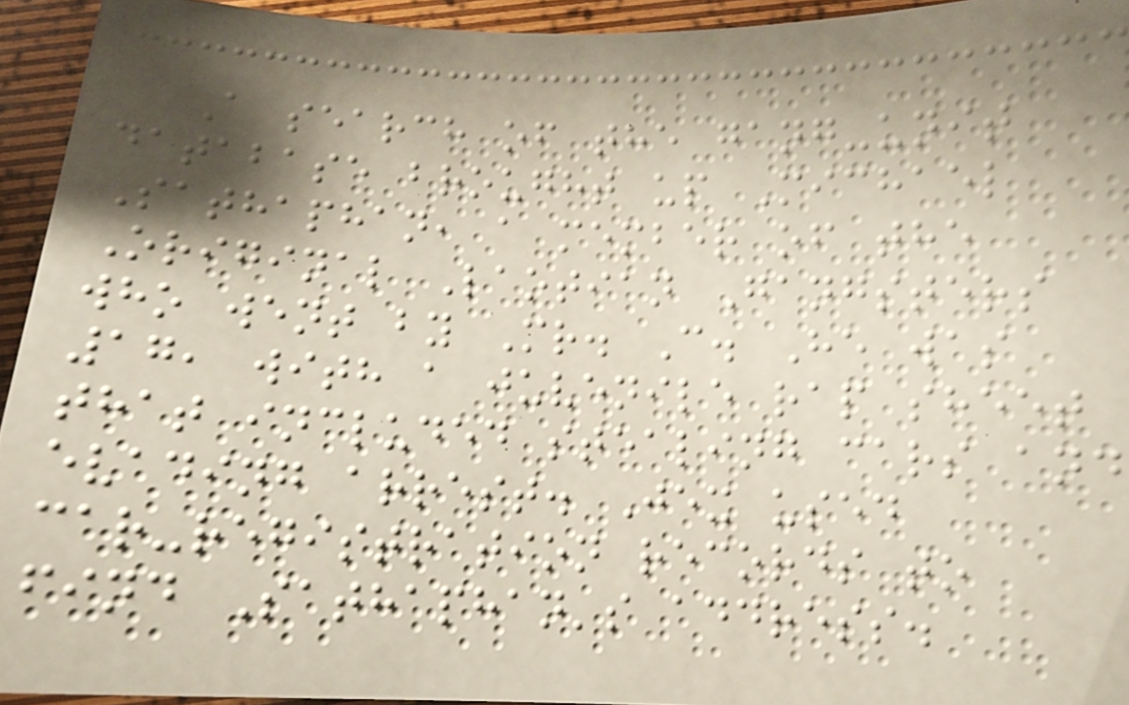A search of the gang-unit
database brought up Michael
Sathaphan, a member of the
Original Laotian Gangsters
who went by Mr. C. He was
17, with a juvenile rap sheet
that included stealing cars and
evading arrest. Jex used
car-registration records to
find Sathaphan's address.
